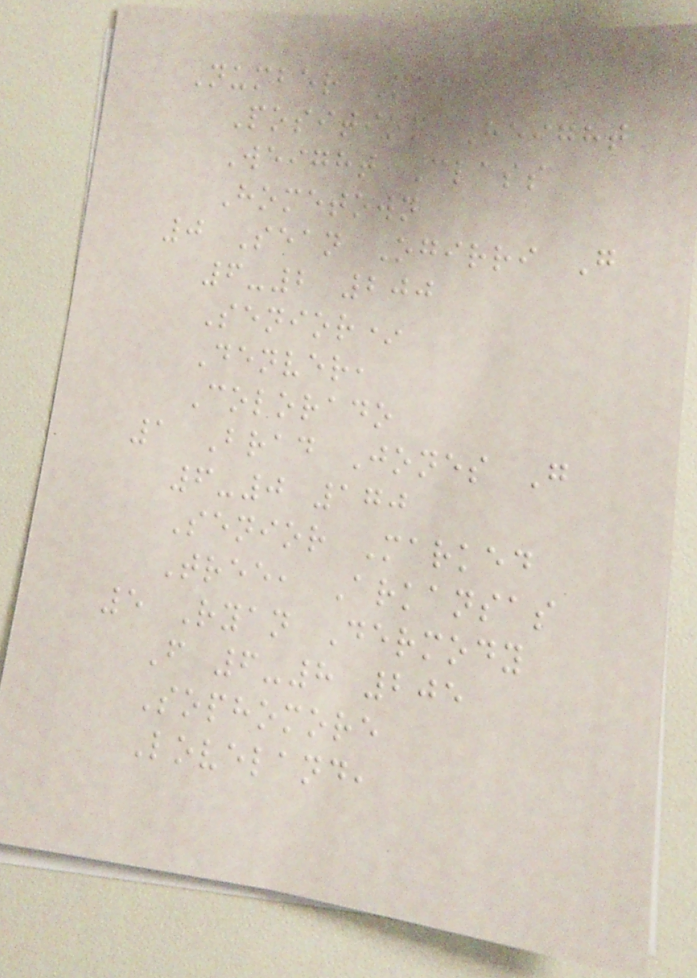Number Name
Position Height
Weight Class
Hometown
0 Sean Ogirri G
6-2 200
Senior*
Denver,
Colorado
1 Brad Jones G
6-0 170
Senior Marked
Tree, Arkansas
5 Ryan Dermody
F 6-8 205
Sophomore
Loveland,
